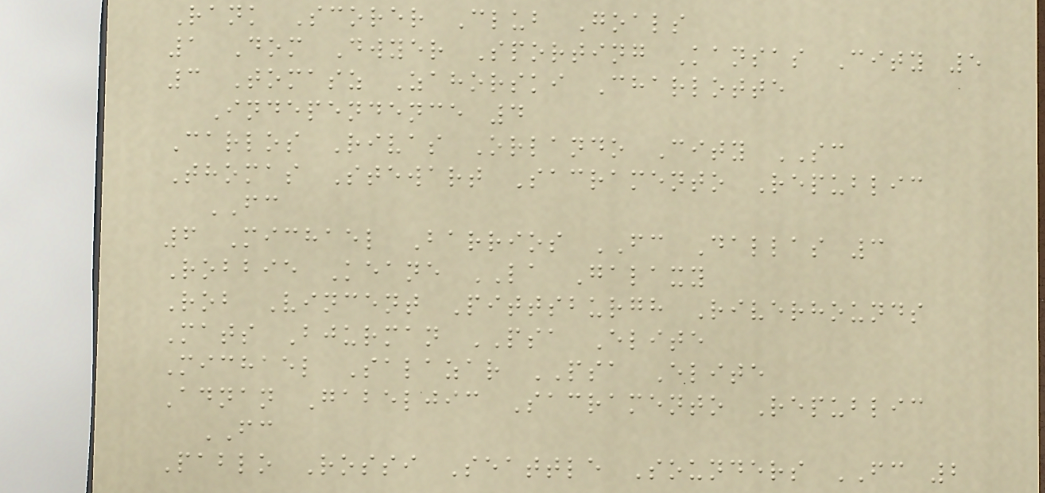Rank Scorer Club Goals
1 Dom Dwyer Sporting Kansas City 5
3 Tomasz Zahorski Charlotte
Independence 4
Carlos Rivas Orlando City SC
Thomas Stewart Sacramento Republic
FC
6 Michael Barrios FC Dallas 3
Robbie Keane LA Galaxy
Rob Vincent Pittsburgh Riverhounds
Mats Bjurman PSA Elite
Michael Salazar PSA Elite
Adnan Gabeljic Sacramento Republic
FC
Pablo Rossi Seattle Sounders FC 2
